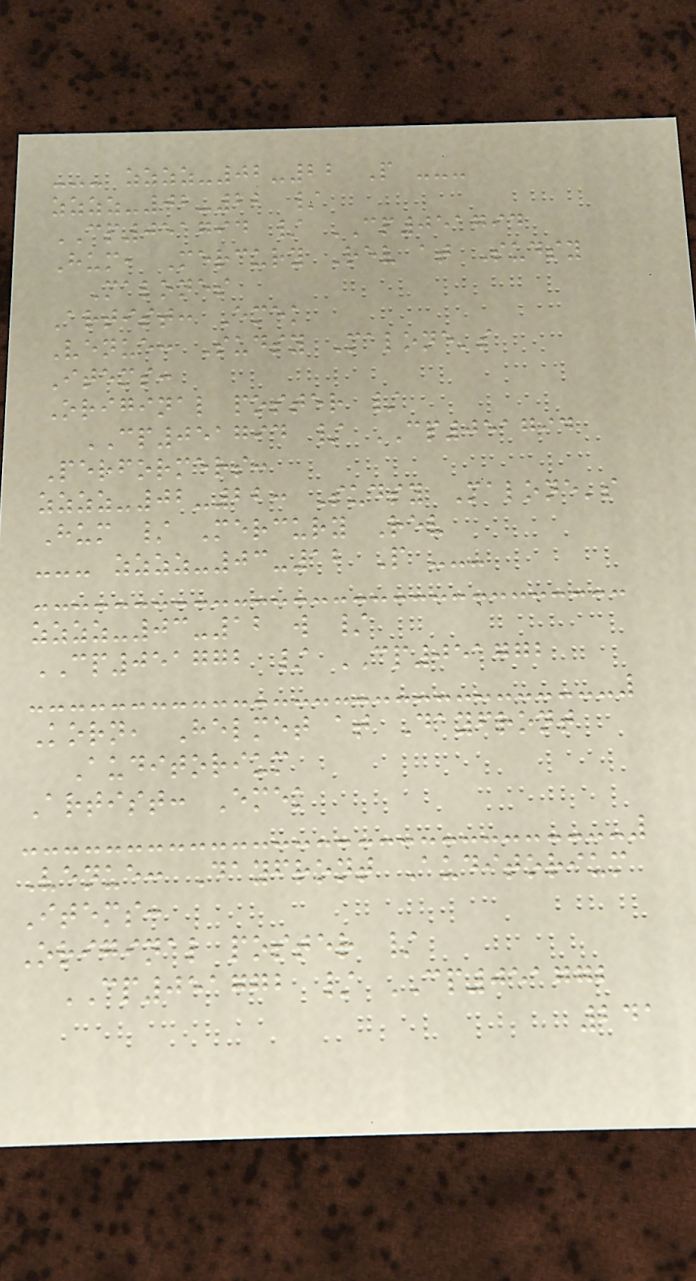--- zzzz-02-22 P ---
zzzz-02-22 /
CP051794 / CP051794
Hum, Mercury Rev at Sudsy
Malones
Artist: Emek
Venue: Sudsy Malone's
Items:
Original poster /
CP051794 / CP051794
Performers:
zzzz-02-22: Sudsy Malone's
Hum / Mercury Rev
--- zzzz-03-12 P ---
zzzz-03-12 w /
CP051772 / CP051772
Korn, Helmet at Dayfront
Auditorium
Artist: Emek
Venue: Dayfront Auditorium
Items:
Original poster /
CP051772 / CP051772
241
